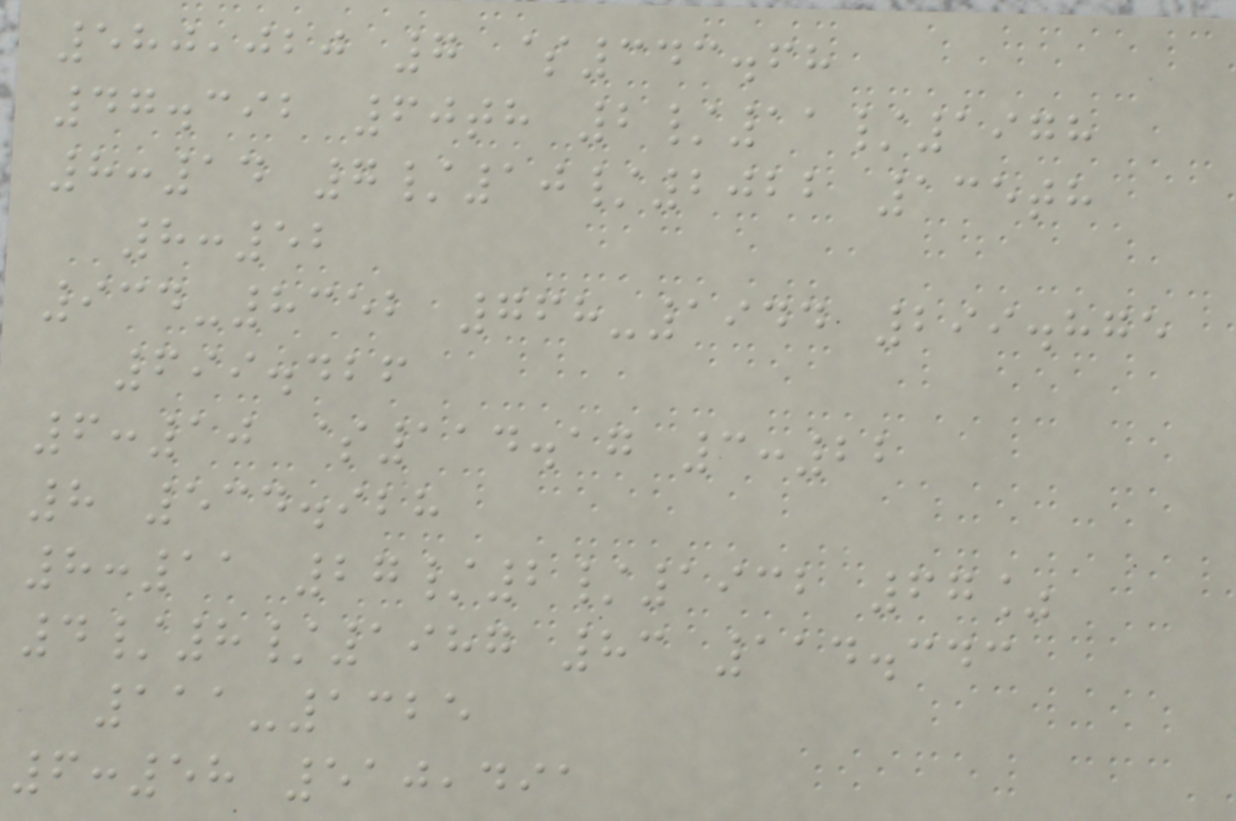580,020 7 $343.68
47.392 60th 2/11/1978
8:14 7/10/2022 135th
8:52
934-8352 768-1944 299.875
699.426
6:10 $114.17 3:22
8 534.928
8:11 27/2/1932 67%
4/8/1987 83 114.343
111-1325
6:58 510,491
